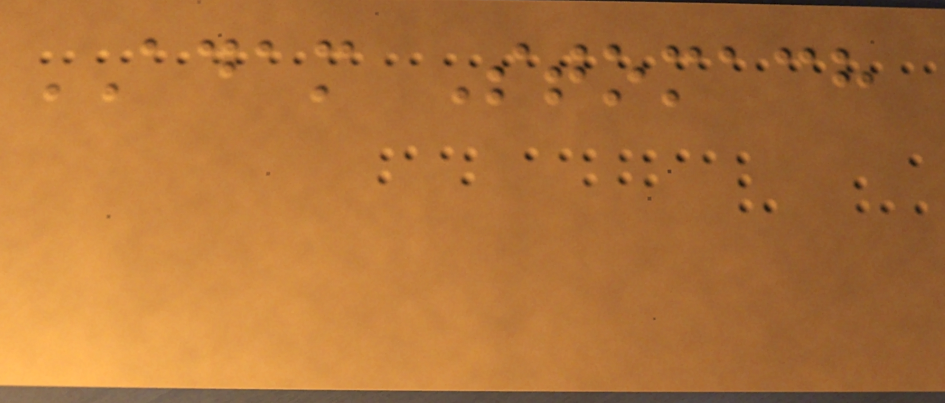ADAM Stomach
